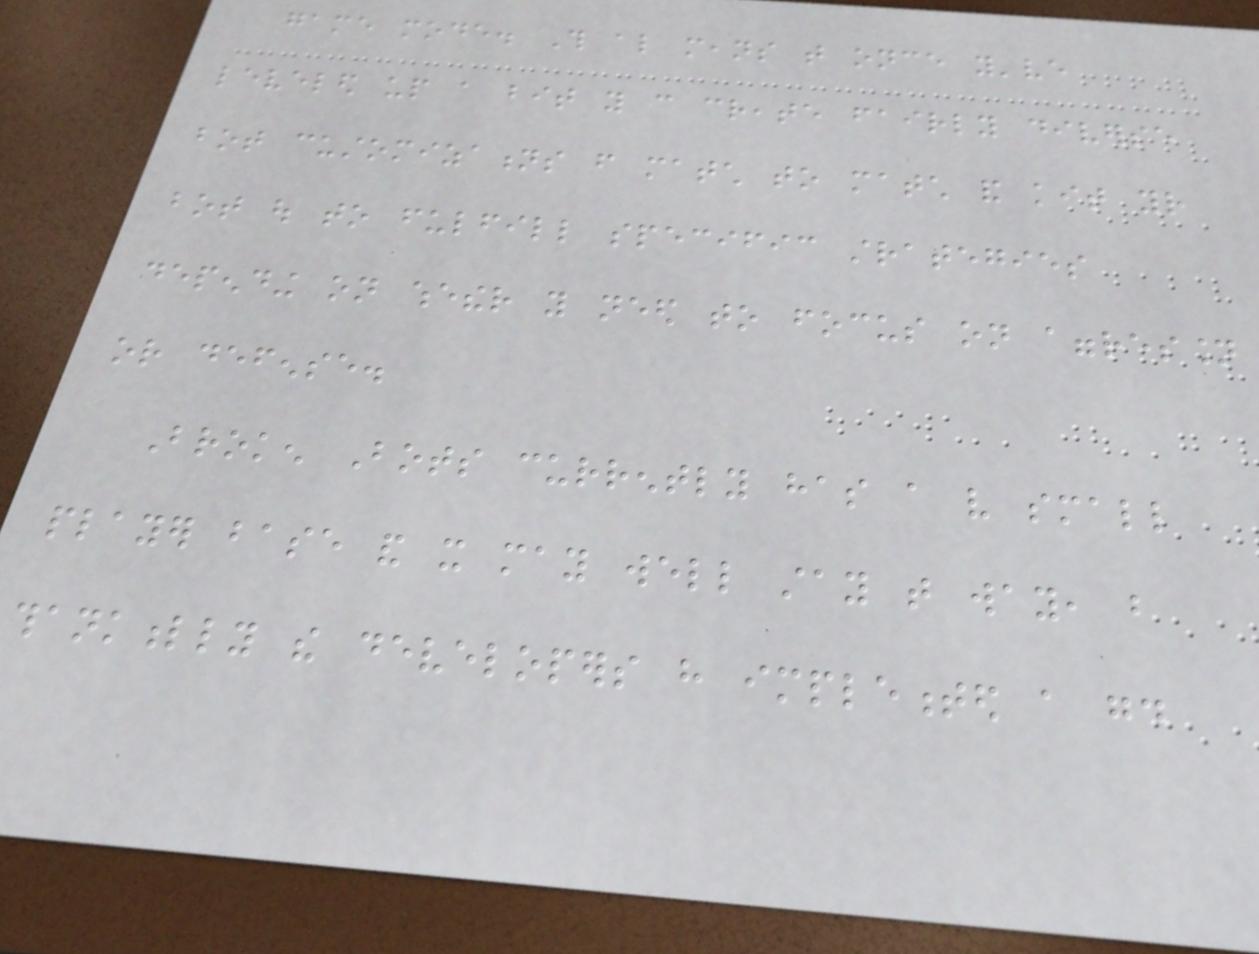game mode. This also means that once you've
leveled up a bit you can create fairly diverse
bot customizations from match to match and kit your
bot out to fulfill specific strategies
depending on whether you need to focus on aggression
or defense.
Broken Bots currently has a very small
player base and it may well stay that way, but
thankfully the developers have implemented a good
